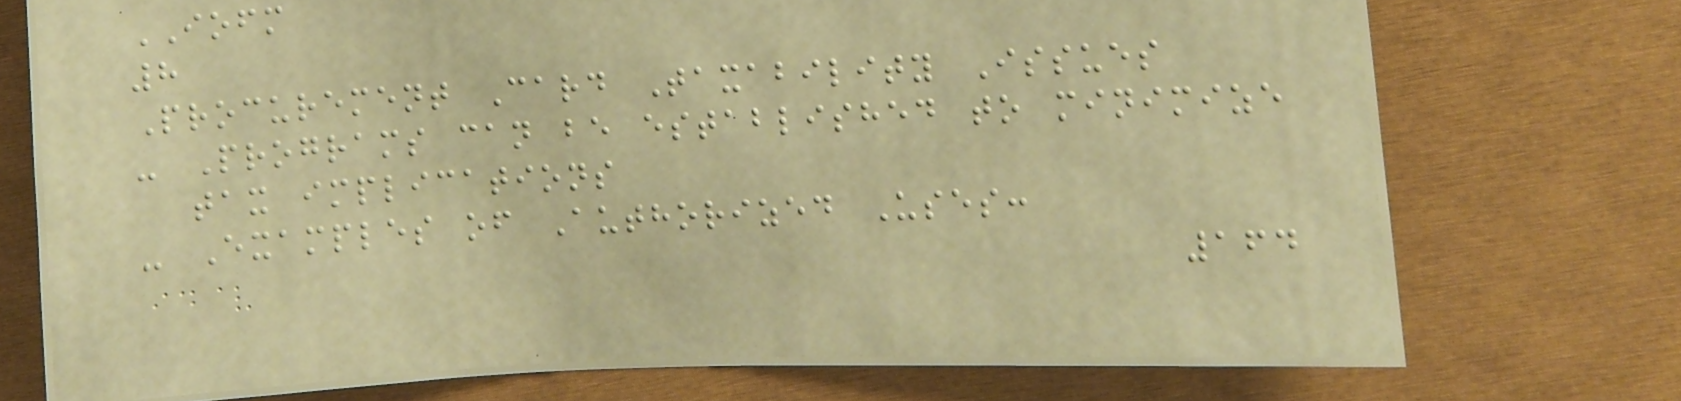IOFM
8
Procurement Card Taxability Issues
- Programs can be established to minimize
tax implications
- Examples of Authorized Uses:
164
